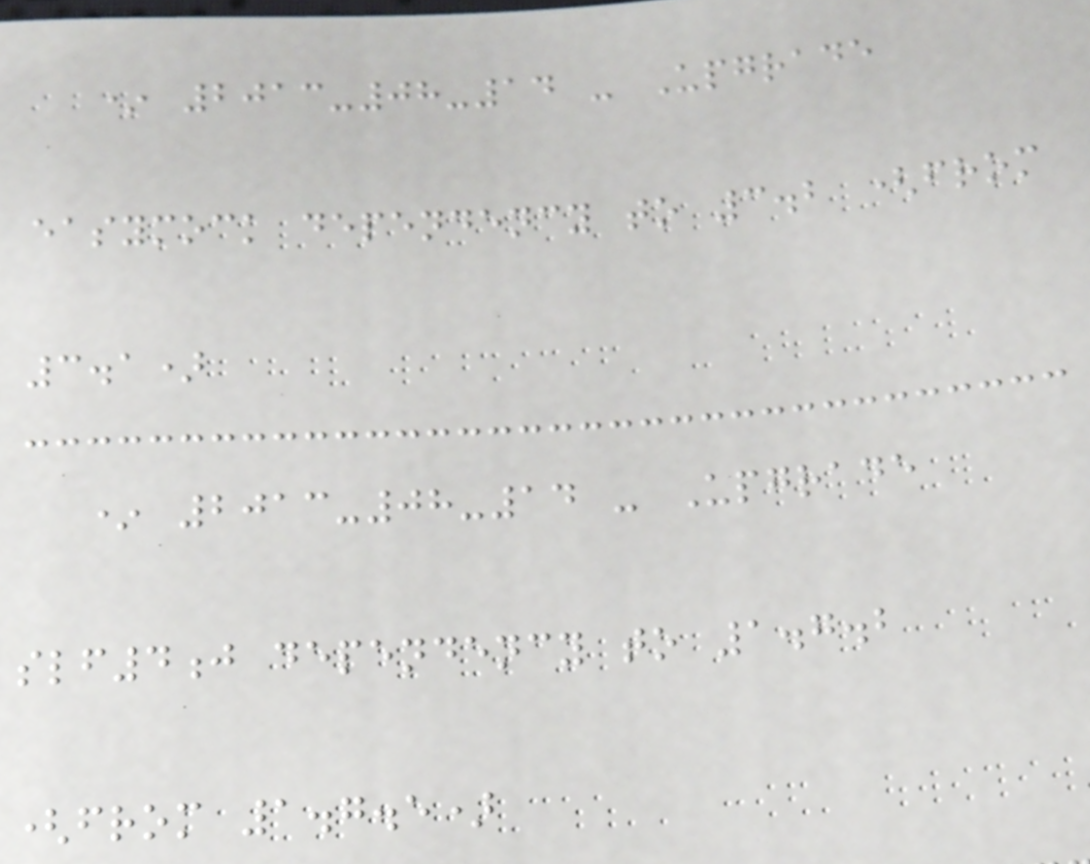* 2013-08-14 - Upgrade
easymock dependency to 3.2 (from
3.1)
* 2013-08-14 - Upgrade
slf4j dependency to 1.7.2
(from 1.7.5)
